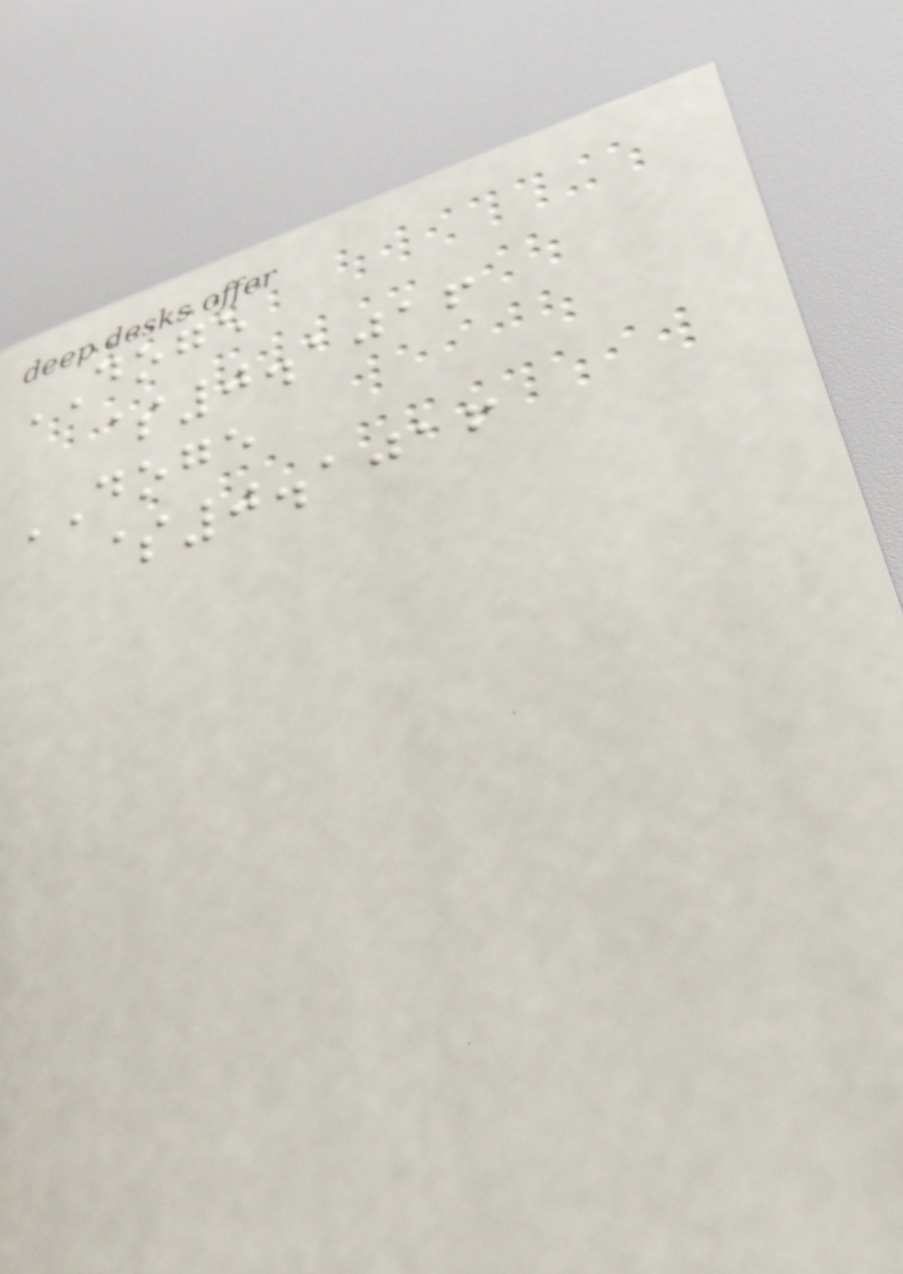DOGE
$0.1016
DOGE
$0.1016
